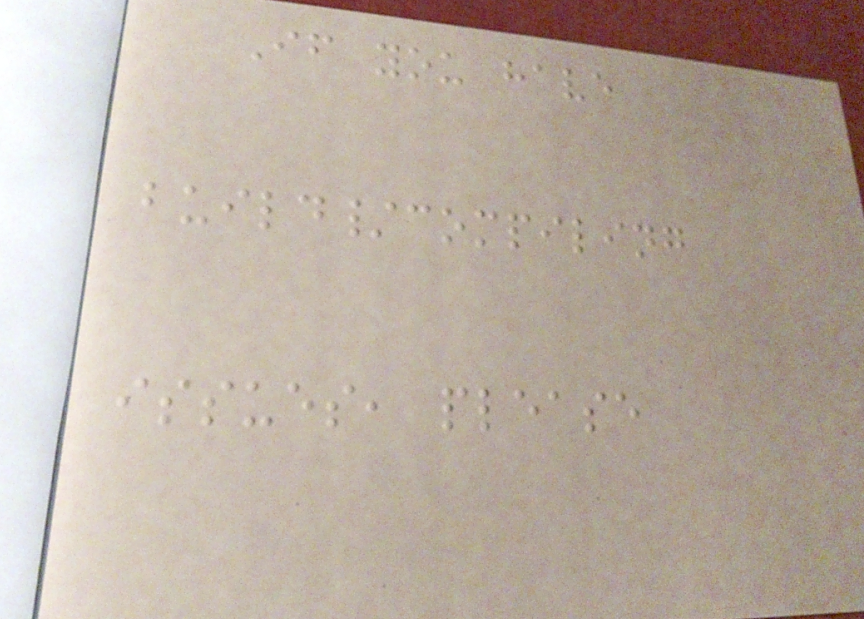If you have
build/compiling
issues, please
